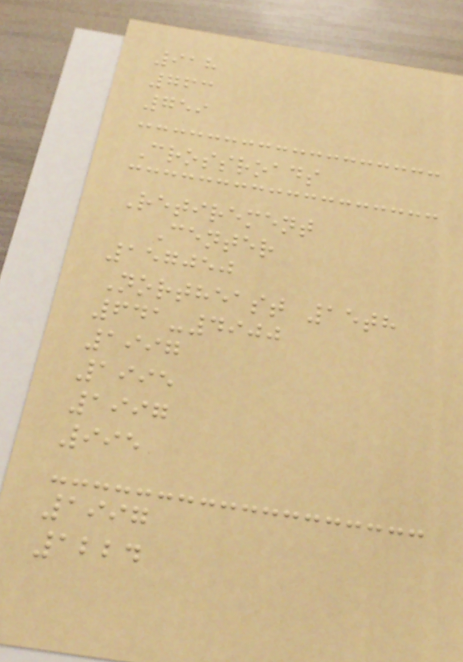918
763
759
Crossroads
Retirement
Center
157050
Northeast 15th
641-4900
1997
1995
1997
995
1997
1224
